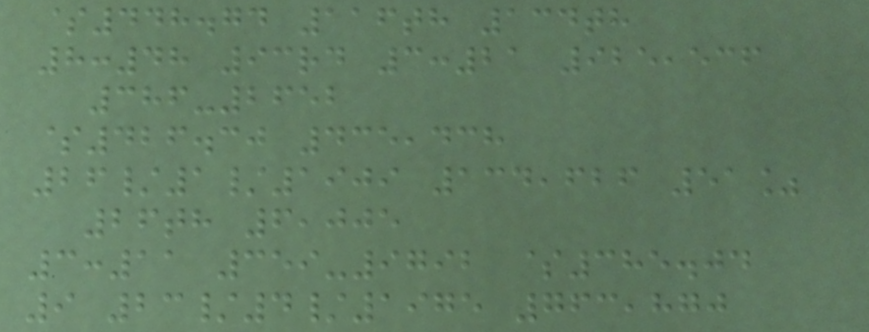$448.74 116th 134th
8:48 93rd 3:21 925,536
386-2652
$426.30 435,438
26/1/1909 134,626 51%
26th 6,005
3:11 359-9792 $385.04
9 23/4/1975 763,870
